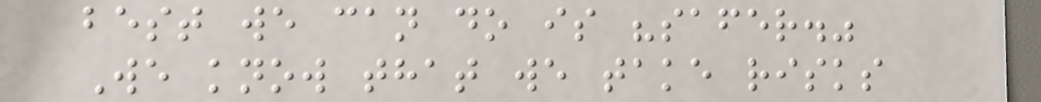best we can do is "safer."
We know that we take risks
